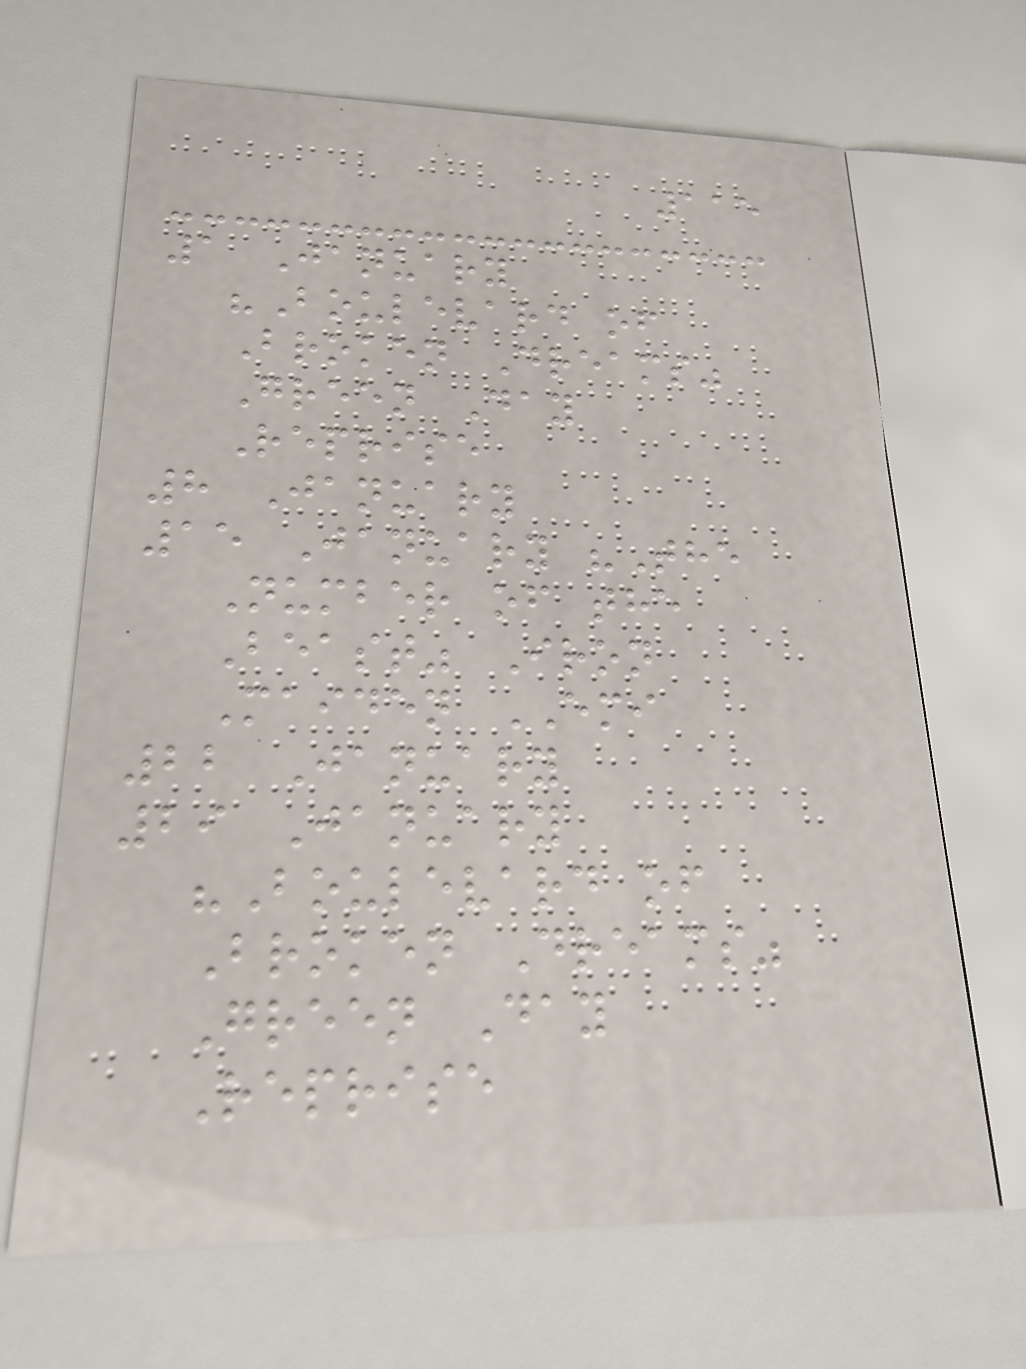115
1 January
"Boulevard of
Broken Dreams"
Green Day
Reprise
8 January
15 January "The
Number of the
Beast" Iron
Maiden EMI
22 January
29 January
"Boulevard of
Broken Dreams"
Green Day
Reprise
